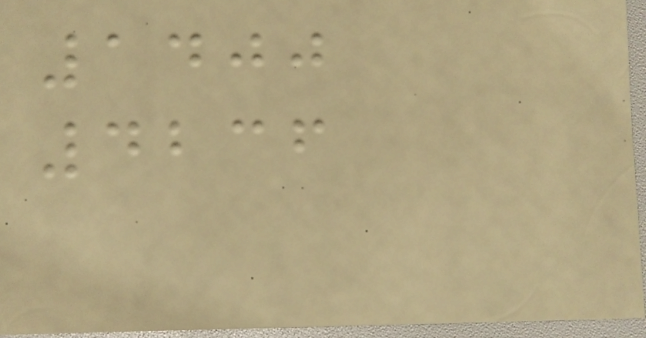1400
4236
